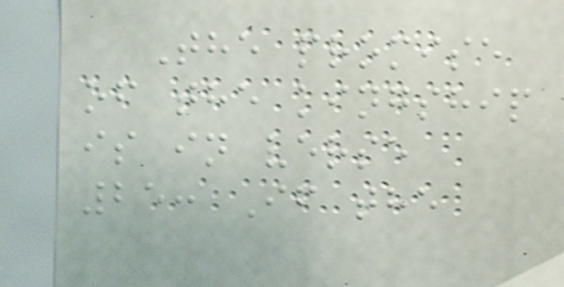The promise
of the kingship
is in verse
25: If the
